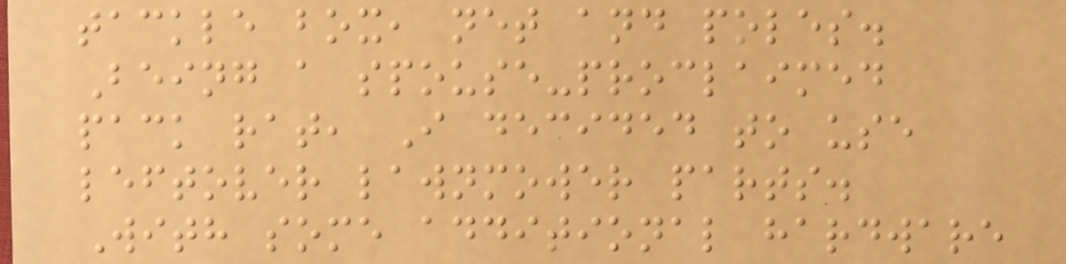tackle box, net and poles.
Being a spouse-proclaimed
pack rat, I decided to use
leftover lawnmower parts.
With some additional hardware
